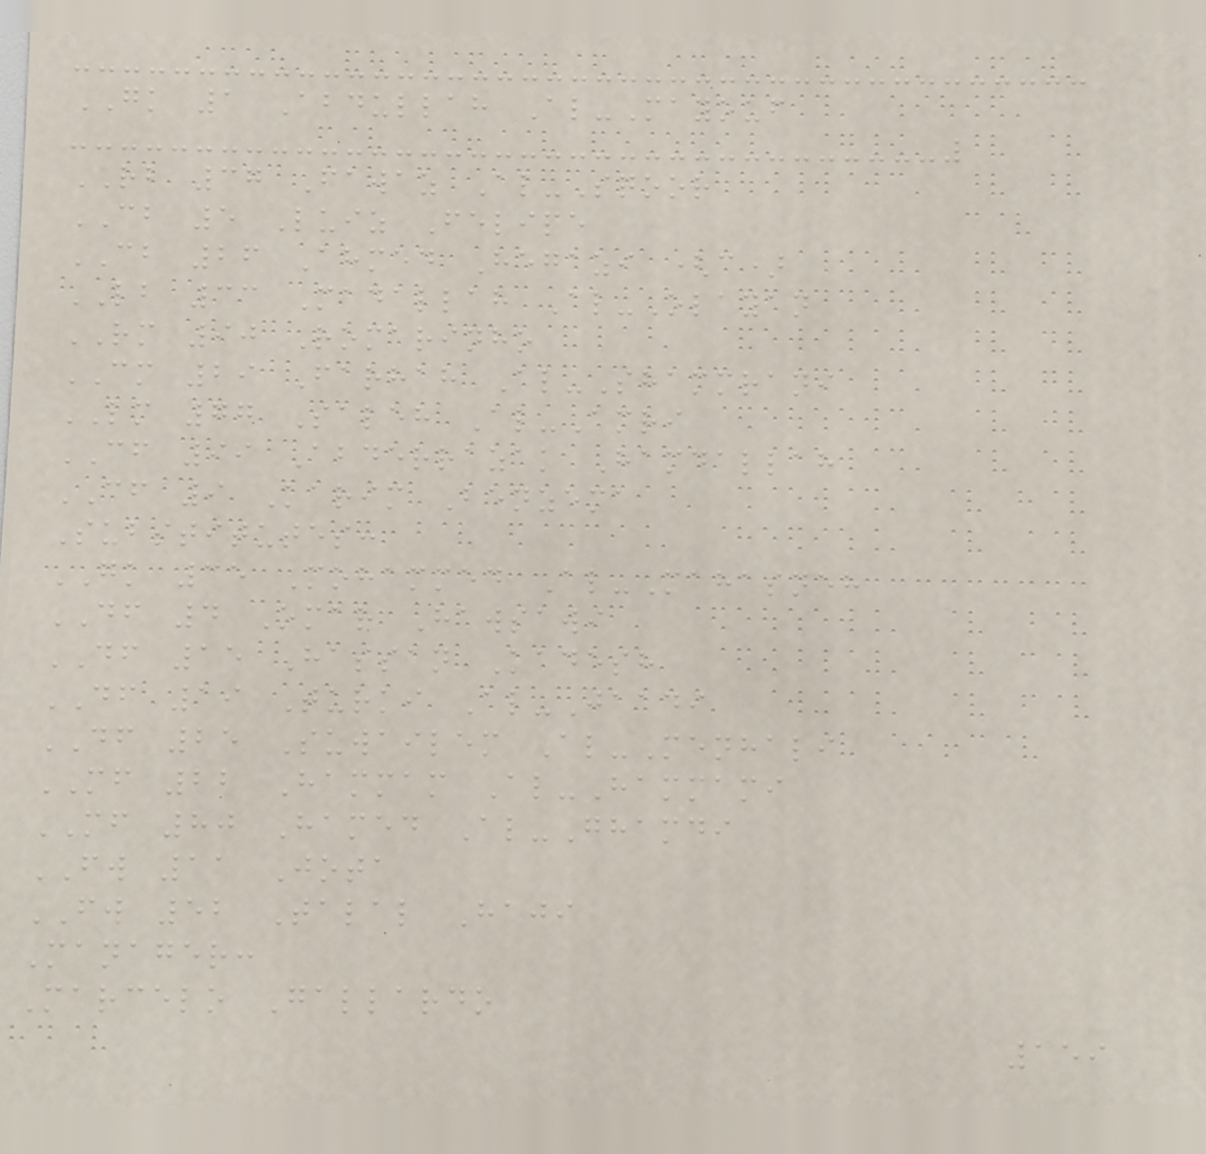GK 1 Abdullah Al-Mayouf
RB 37 Fawaz Al-Sqoor
CB 5 Luiz Felipe
CB 26 Ahmed Hegazi (c)
LB 33 Madallah Al-Olayan
RM 90 Romarinho
CM 29 Farhah Al-Shammrani
LM 77 Saleh Al-Amri
CF 99 Abderrazak Hamdallah
CF 9 Karim Benzema
Substitutes:
GK 35 Mohammed Al-Mahasneh
DF 4 Omar Hawsawi
DF 15 Hassan Kadesh
DF 19 Turki Al-Jaadi
DF 25 Suwailem Al-Menhali
MF 22 Hammam Al-Hammami
MF 80 Hamed Al-Ghamdi
FW 11 Jota
FW 52 Talal Haji
Manager:
Marcelo Gallardo
159
